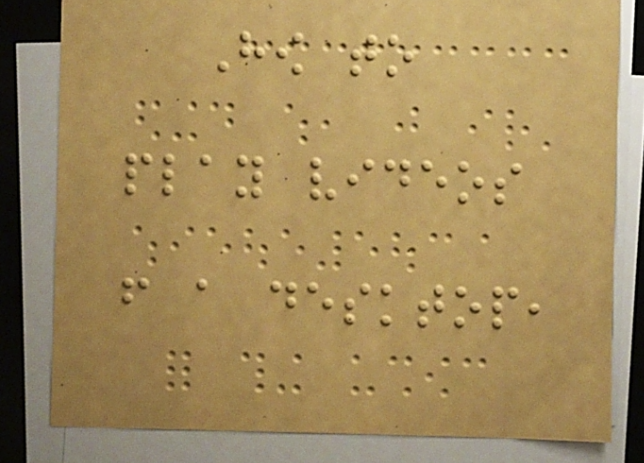How to
play videos
from a desktop,
